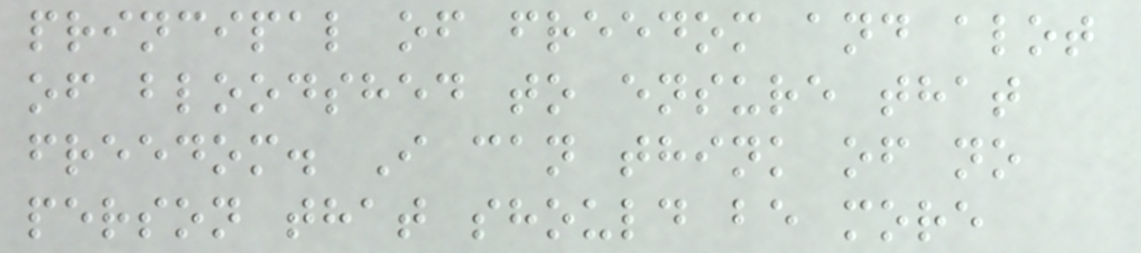principal of freedom and alot
of bloodshed to ensure that
freedom. I can think of no
person that should be more
